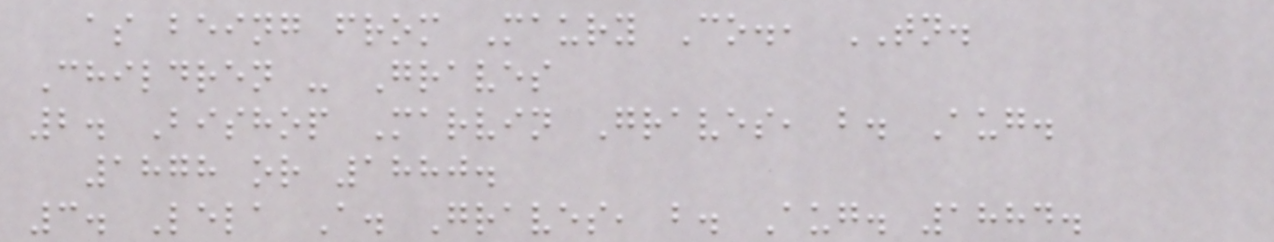as being from Maury Co., TN.
Children - Graves
2. Bishop Marvin Graves, b. Aug.
1878 or 1880.
3. Lela A. Graves, b. Aug. 1884.
